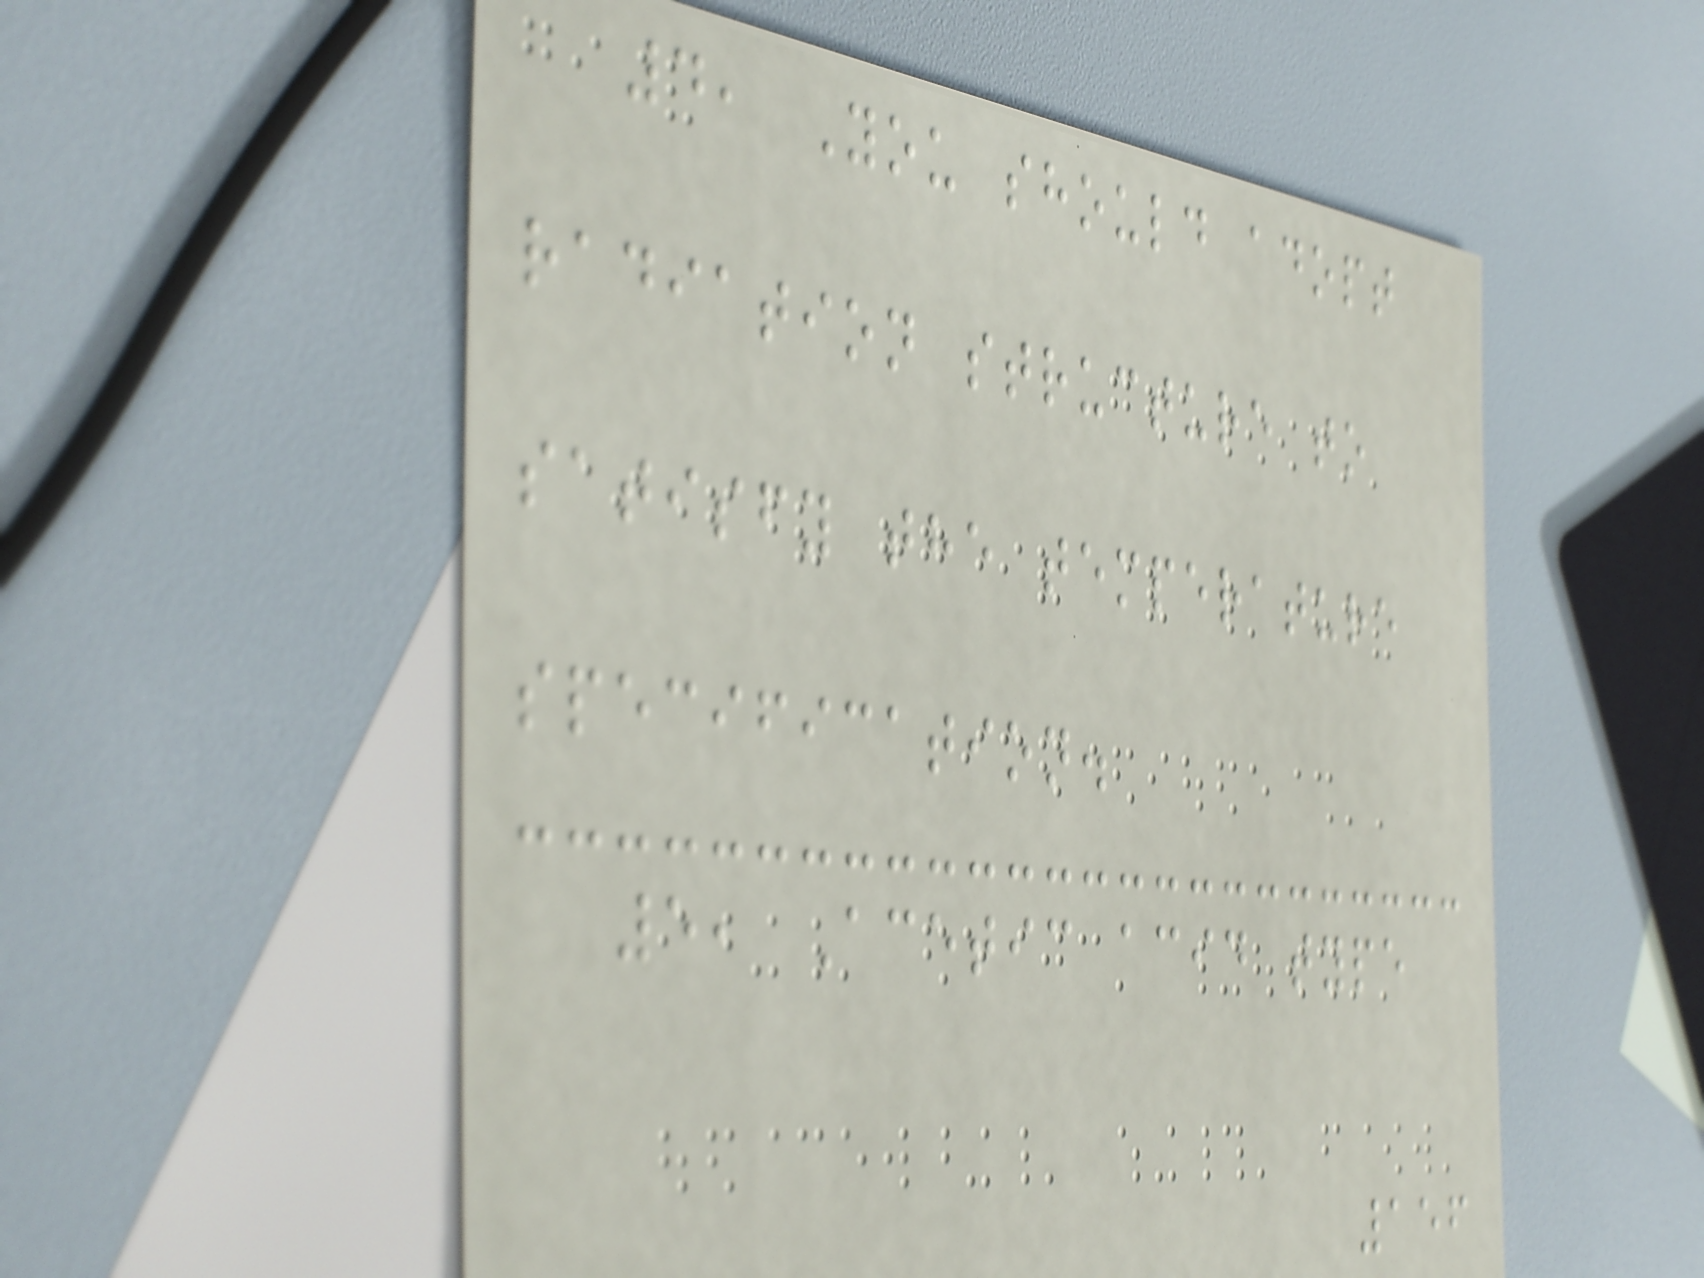4, You should adopt
radiation structure to
satisfy the temperature
specification.
5, Acetic acid type
156
